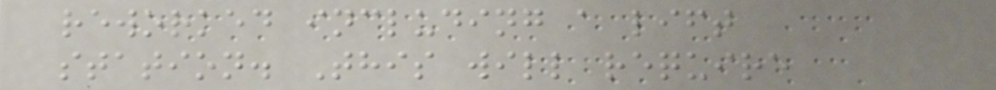reworked including a lift
station. This will require
